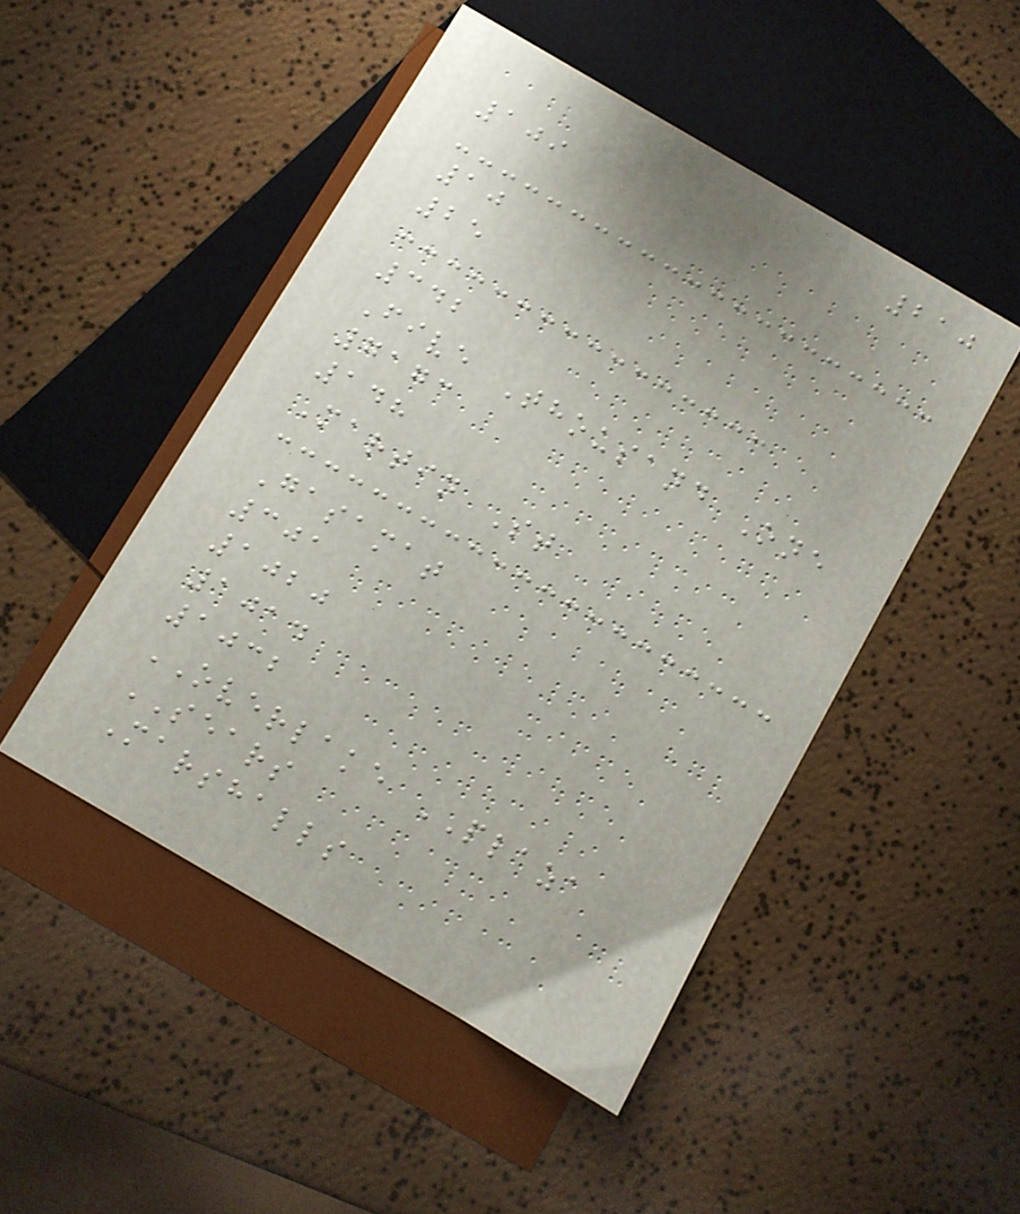210
109
10
25
342
Five Thousand One
7173
148
Martin St
Gasamat
301
1020
1014
1032
OVERLAKE PLAZA
SEARS
Marshalls
